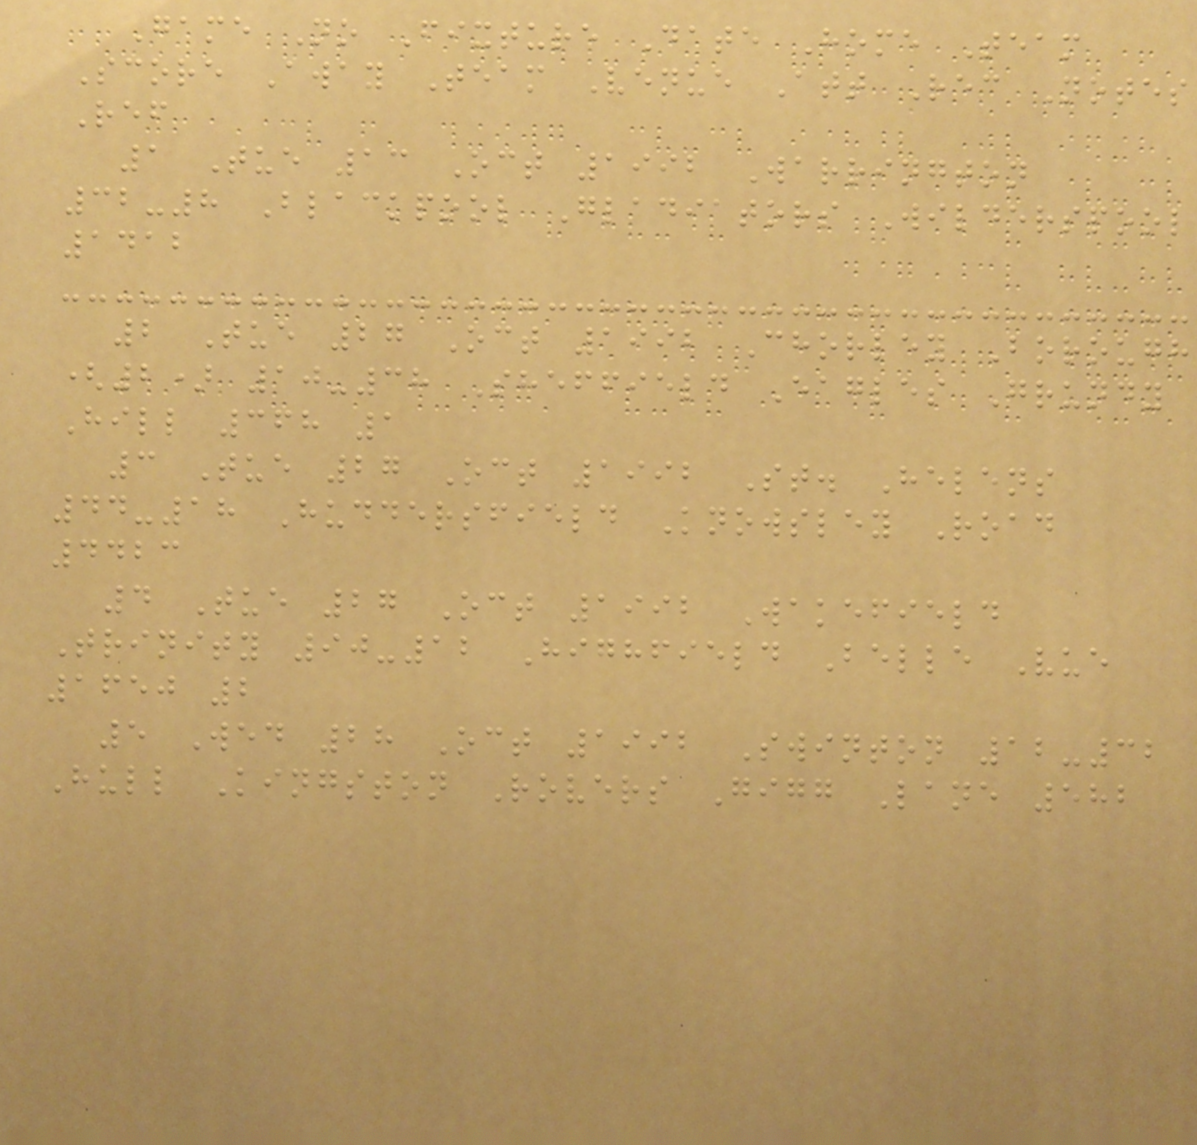Game No Fixture Date Home Team
Score Away Team Venue Att Rec Notes
Ref
1 Tue 13 Oct 1992 Warrington
32-8 Blackpool Gladiators Wilderspool
1412
2 Tue 27 Oct 1992 Chorley Borough
(2) 10-38 Sheffield Eagles Grundy
Hill 368 1
3 Tue 27 Oct 1992 St. Helens
44-18 Huddersfield Knowsley Road
4423
4 Tue 27 Oct 1992 Wakefield
Trinity 90-12 Highfield Belle Vue
1650 2
5 Wed 28 Oct 1992 Swinton 12-32
Hull Kingston Rovers Gigg Lane 582
